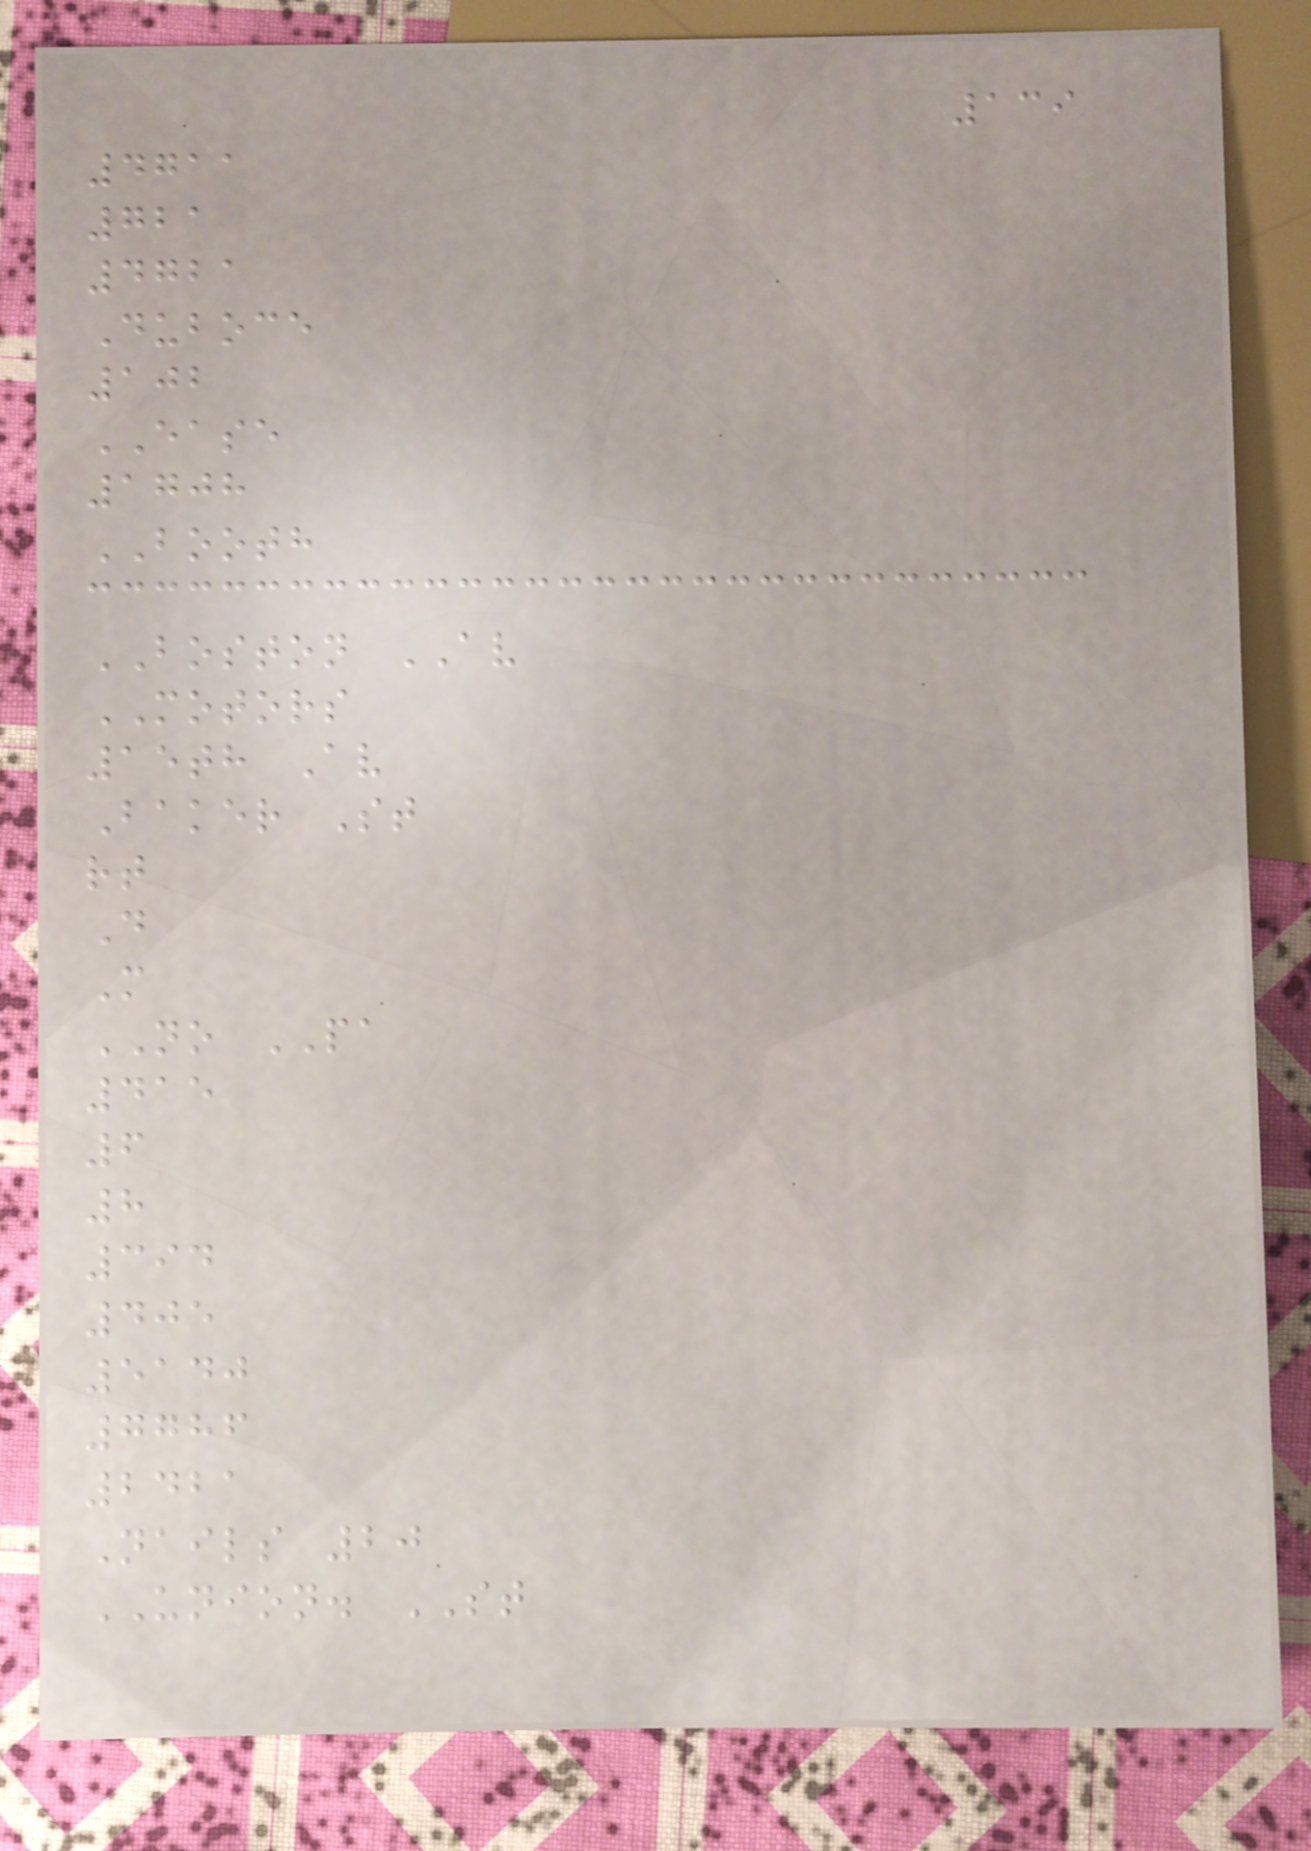139
4711
721
4721
Duboce
102
EASE
1708
BOOTH
BOSTON AV
MOTORS
15th Av
Baker St
rt
D
M
NO PA
415
6
8
394
405
5140
7786
2421
Nails 20
UNION. ST
